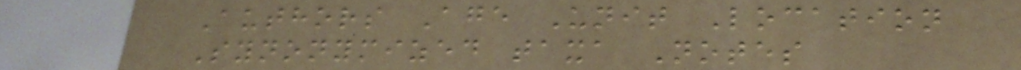Authors Age Unit Location
Synonymized taxa Notes
